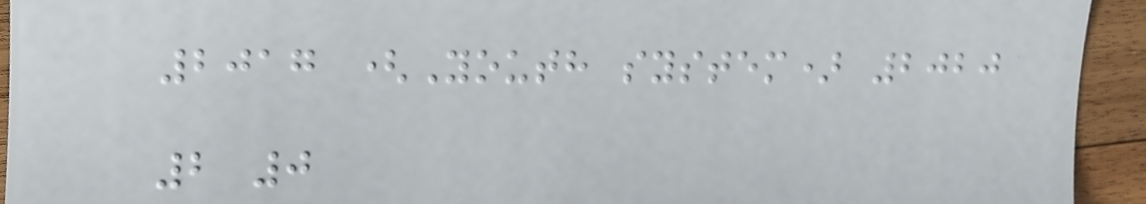2017 (Youth system) 2020
2 0
